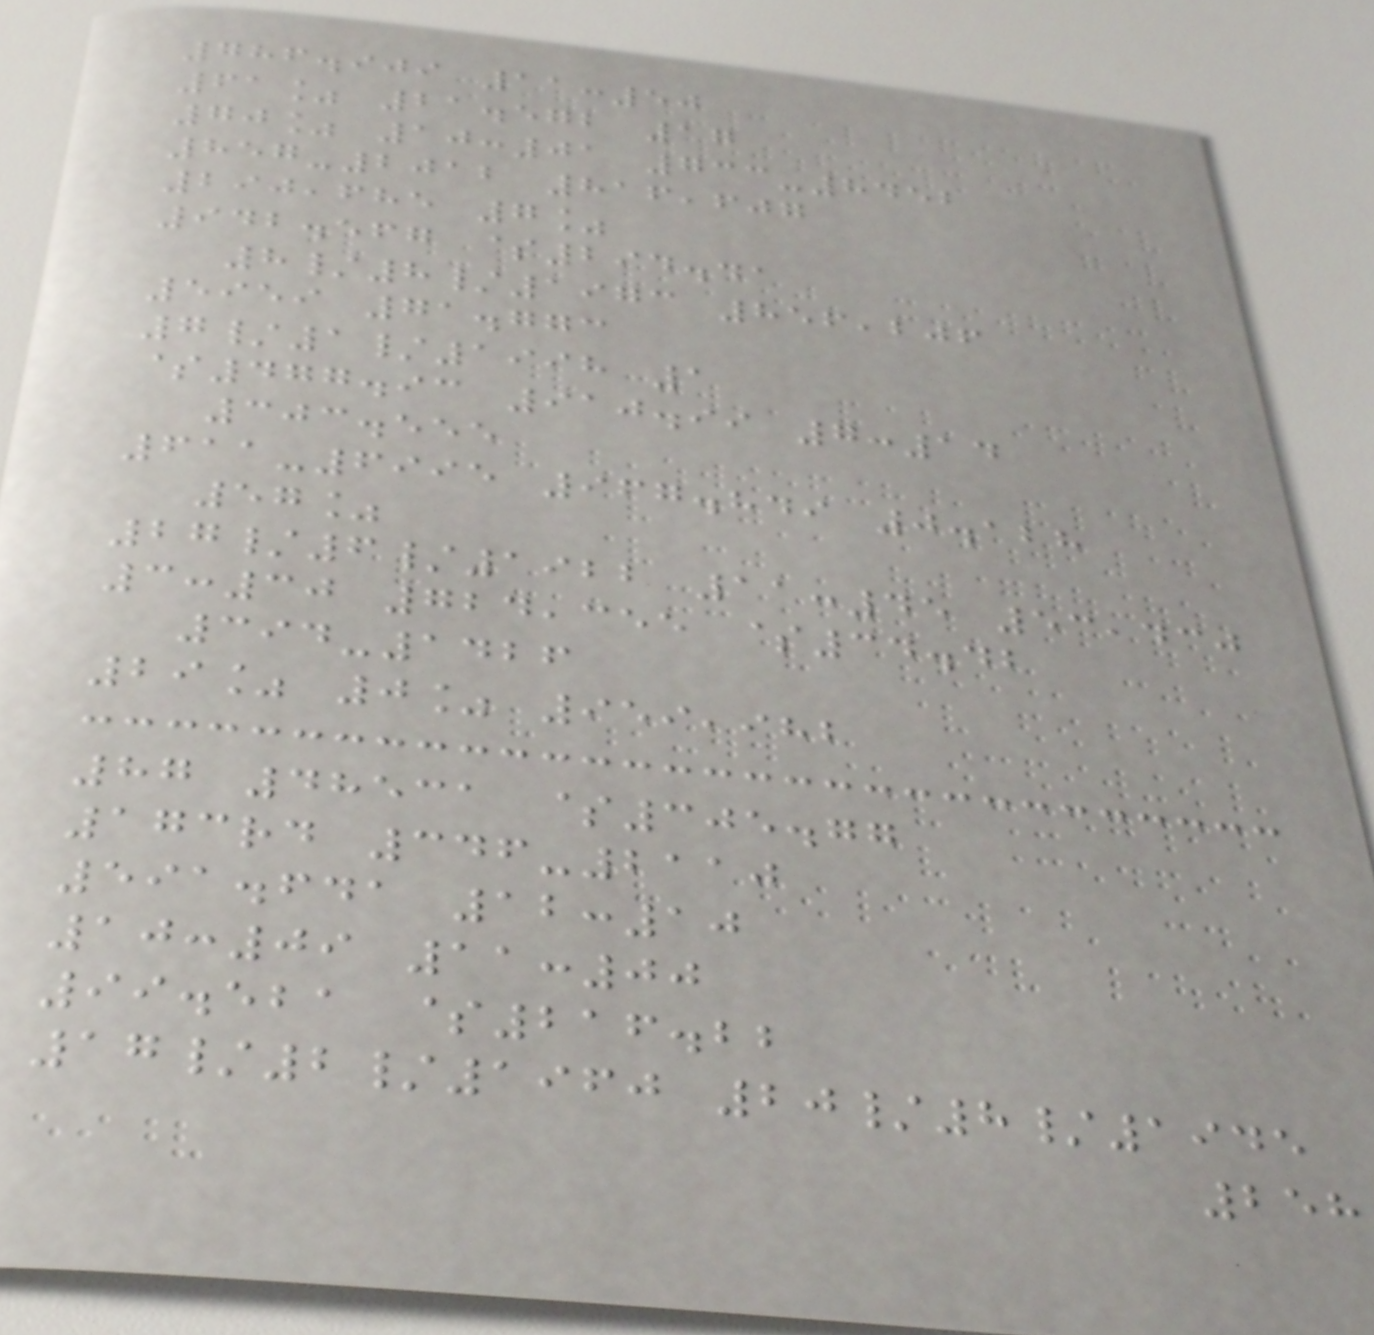786.909 11:50
61% 21.572 17
70% 10:01 733-8452
857-2012 816,607
290,685 7%
942.567 $294.41
8/8/1973 856,206
5959 71.773
7/1/1998 1
$477.93 910.99 7:14
303.555
611-6995 967.849 0.128
57%
27/6/1922 11:45 53,430
3:30 724,355 $34.42
394-1426
29% 0% 959,982
87 48531 $305.77
173rd 346-2110
591.641 12:10
10:09 11:00
99.521 $216.22
17/2/1960 20/8/1945
258
